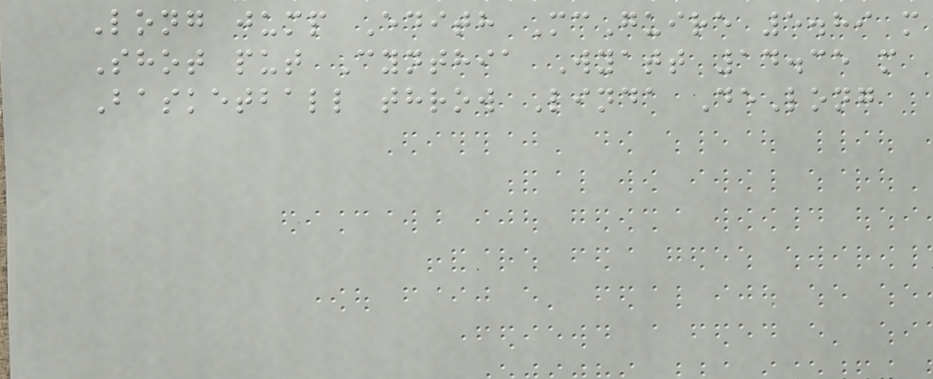Long jump Edith McGuire 5.89 m
Shot put Cynthia Wyatt 14.35 m
Basketball throw Linda DeLong
